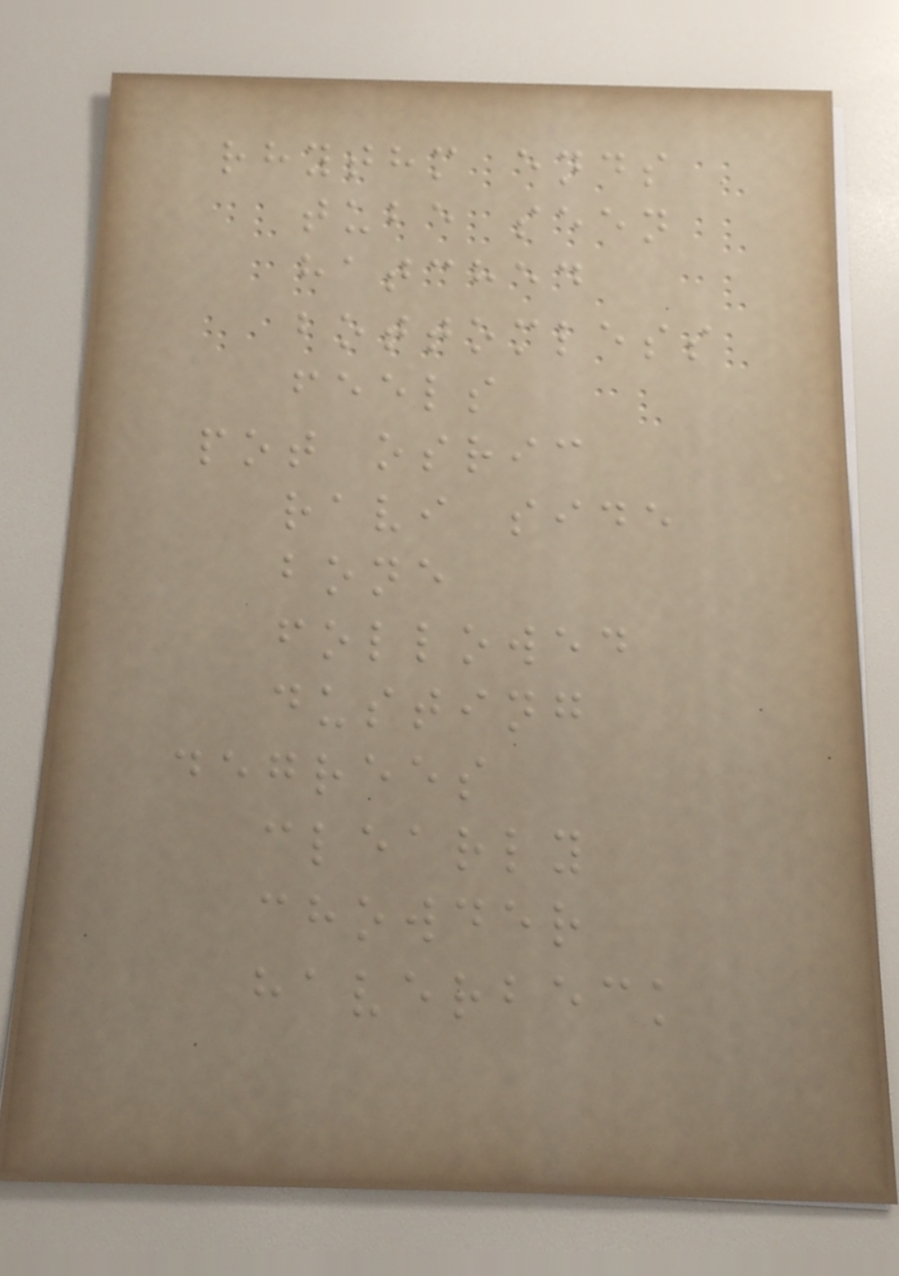rhythm ends
tube seen
hatched
bottomless
feels
pot osric
ravi side
bone
followed
dusting
degrees
clearly
chowder
haverbeck
